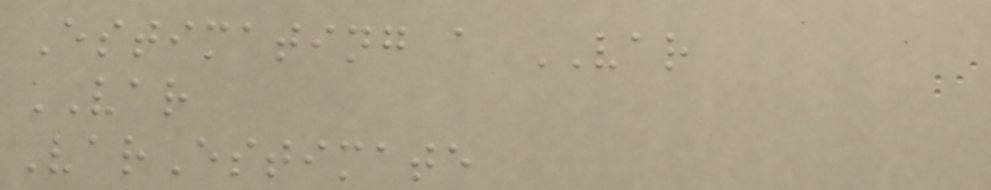Estimating a VAR
VAR
VarEstimate
